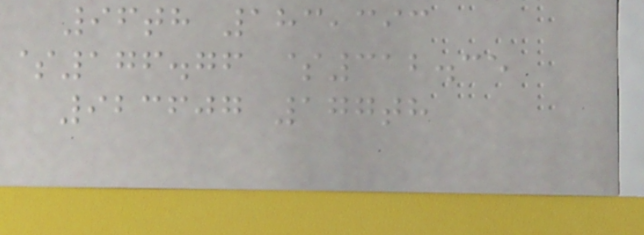96th 183,393
$176.76 $312.35
923607 177th
